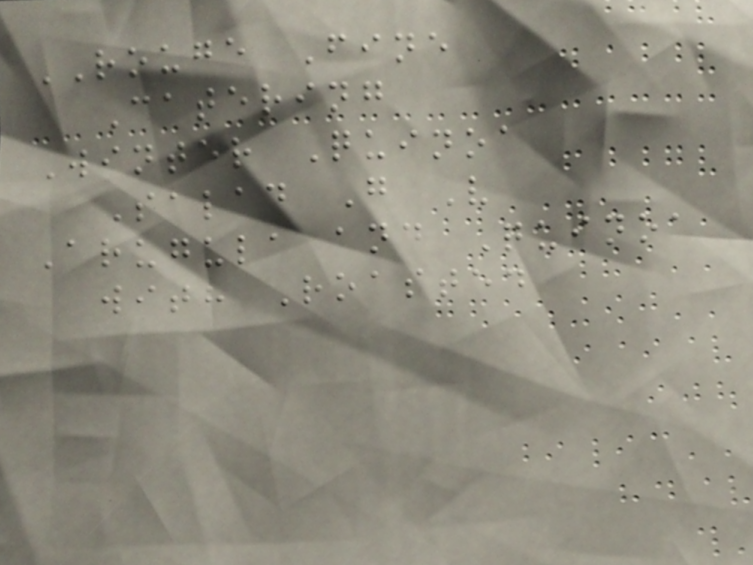ROUGE Fine
Catering
Winter Quinoa
Salad G V
Arugula and Quinoa
with Roasted
